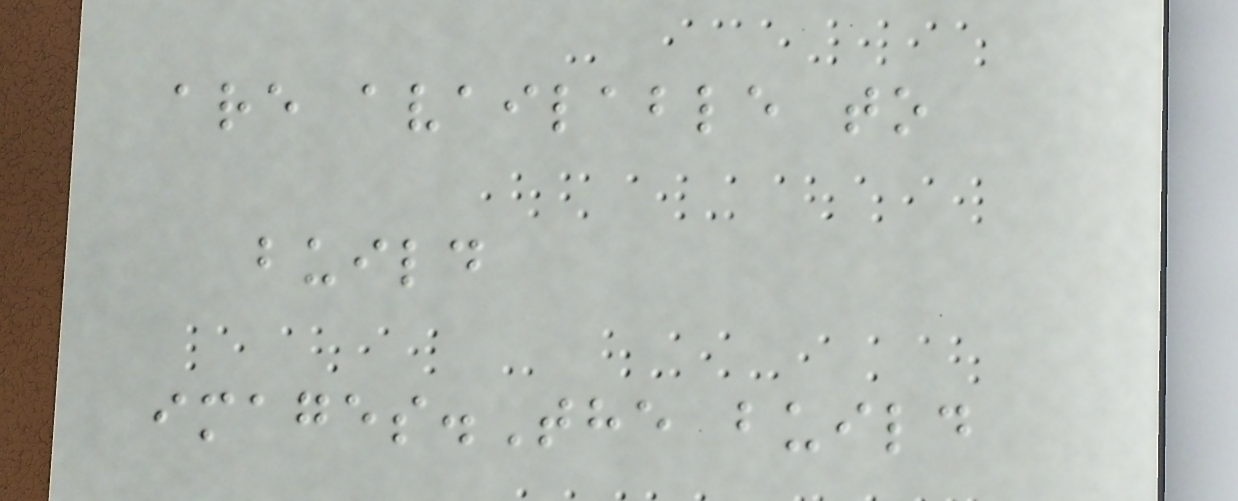are available to
build
images.The build
